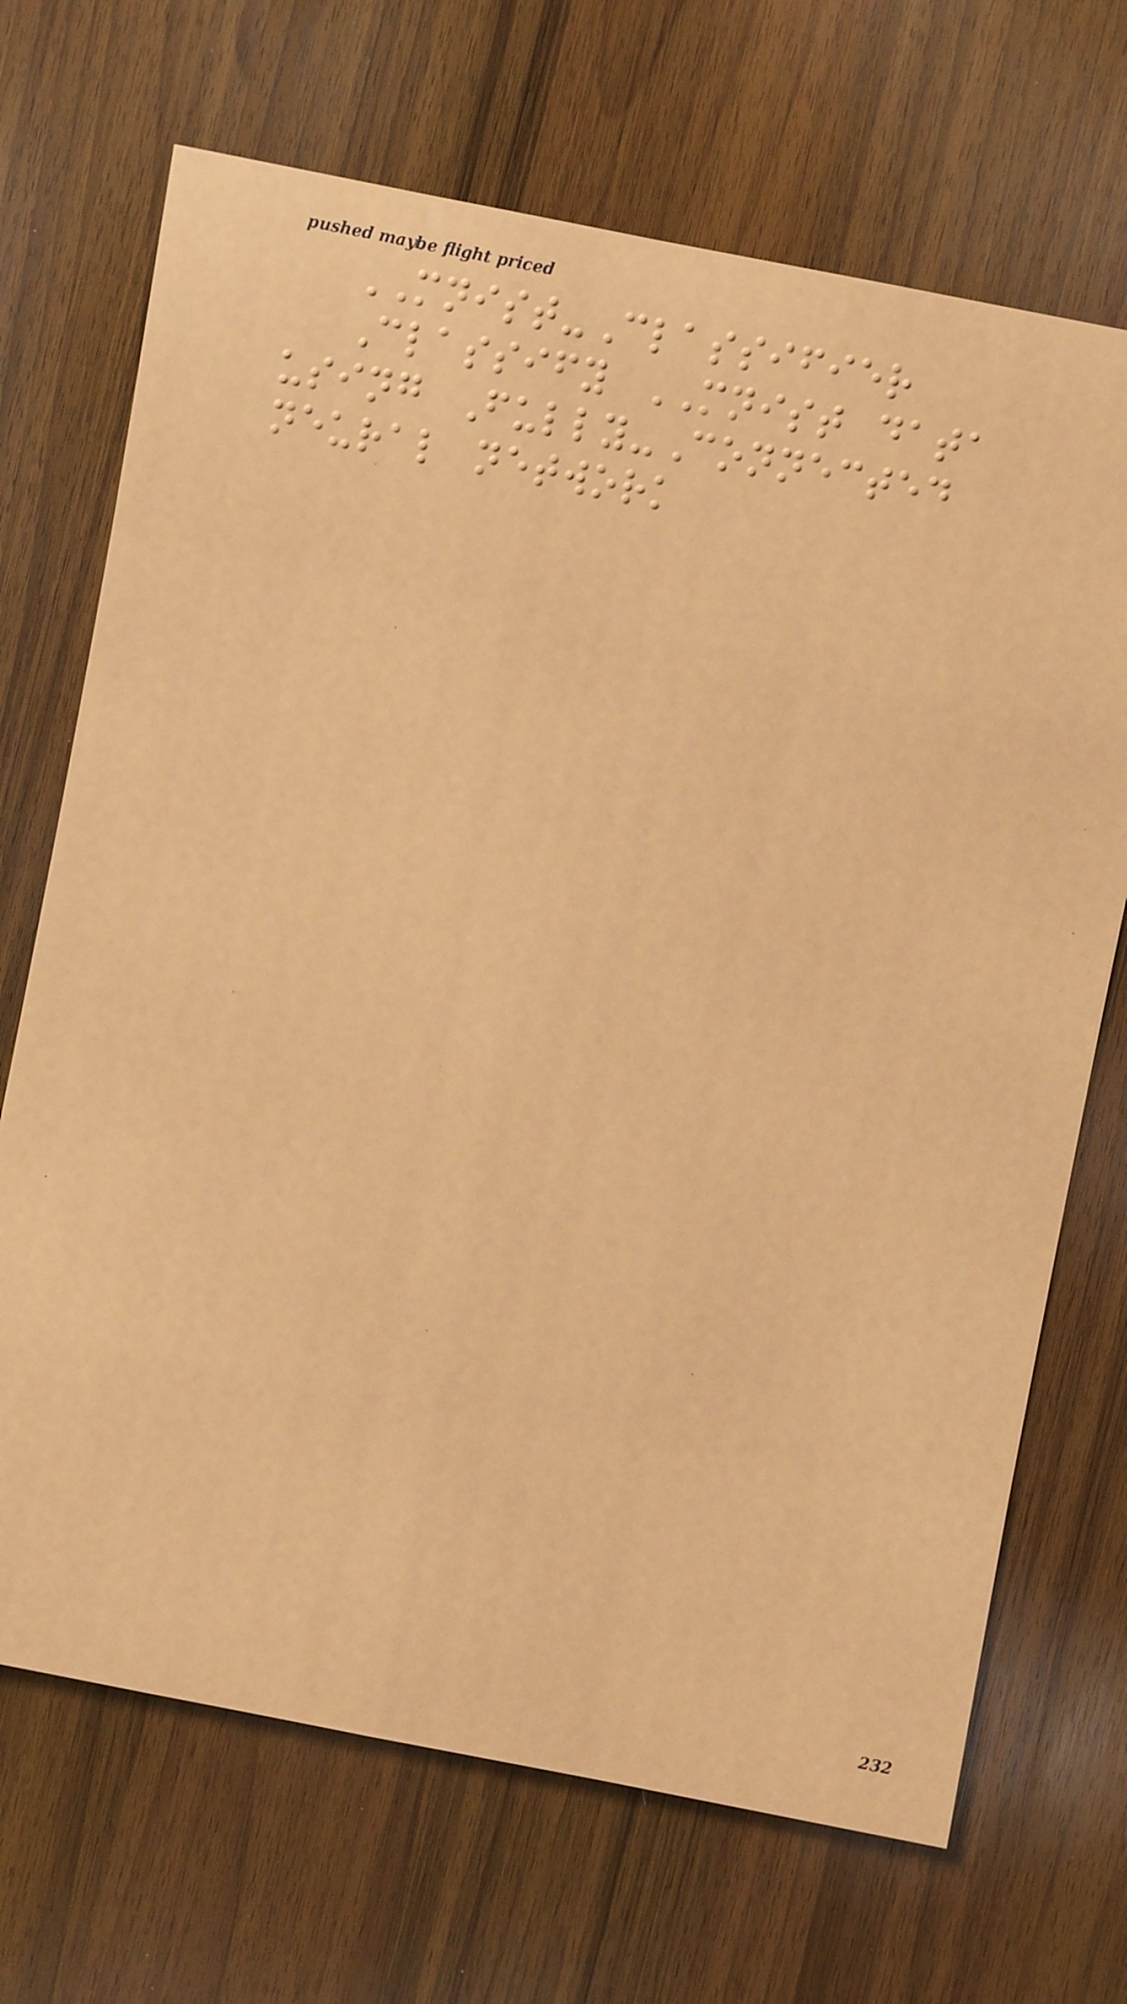MNIST-Classifier
Classify MNIST data
using Fully-Connected
neural network
